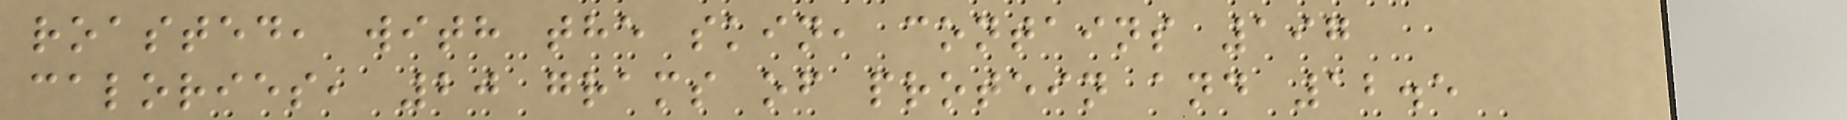roasted, with the skin, contains 197
calories, 20 grams of protein and 12.5
